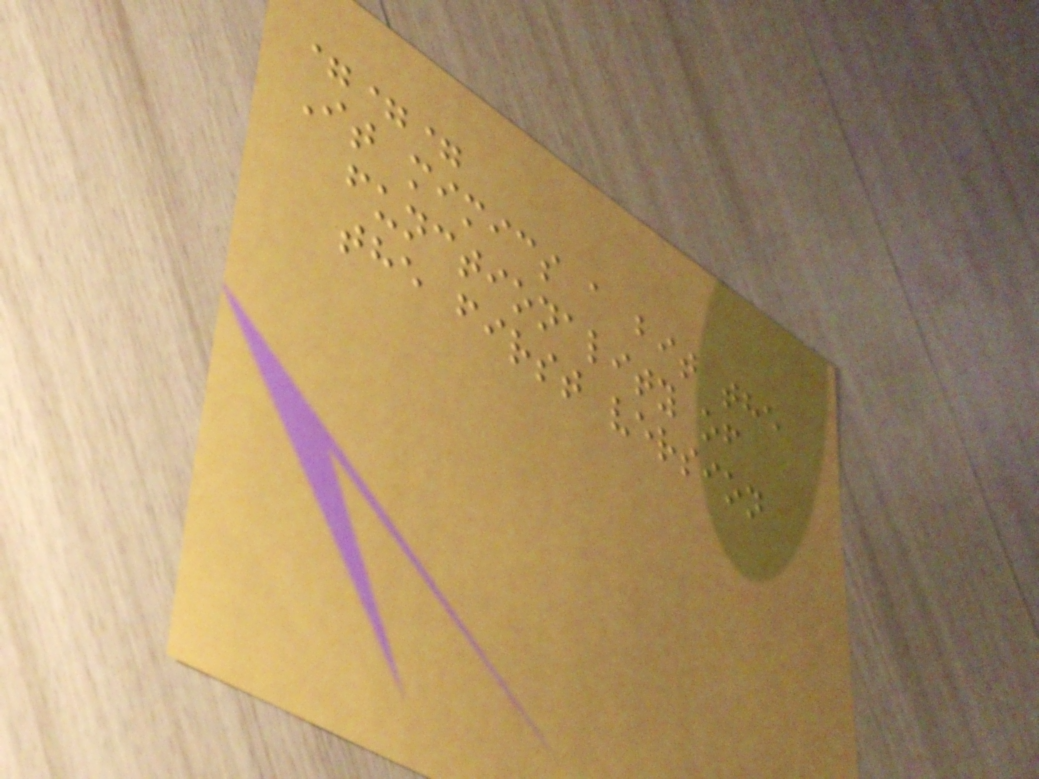===
It mimics a bit the
functionality of
the first version
